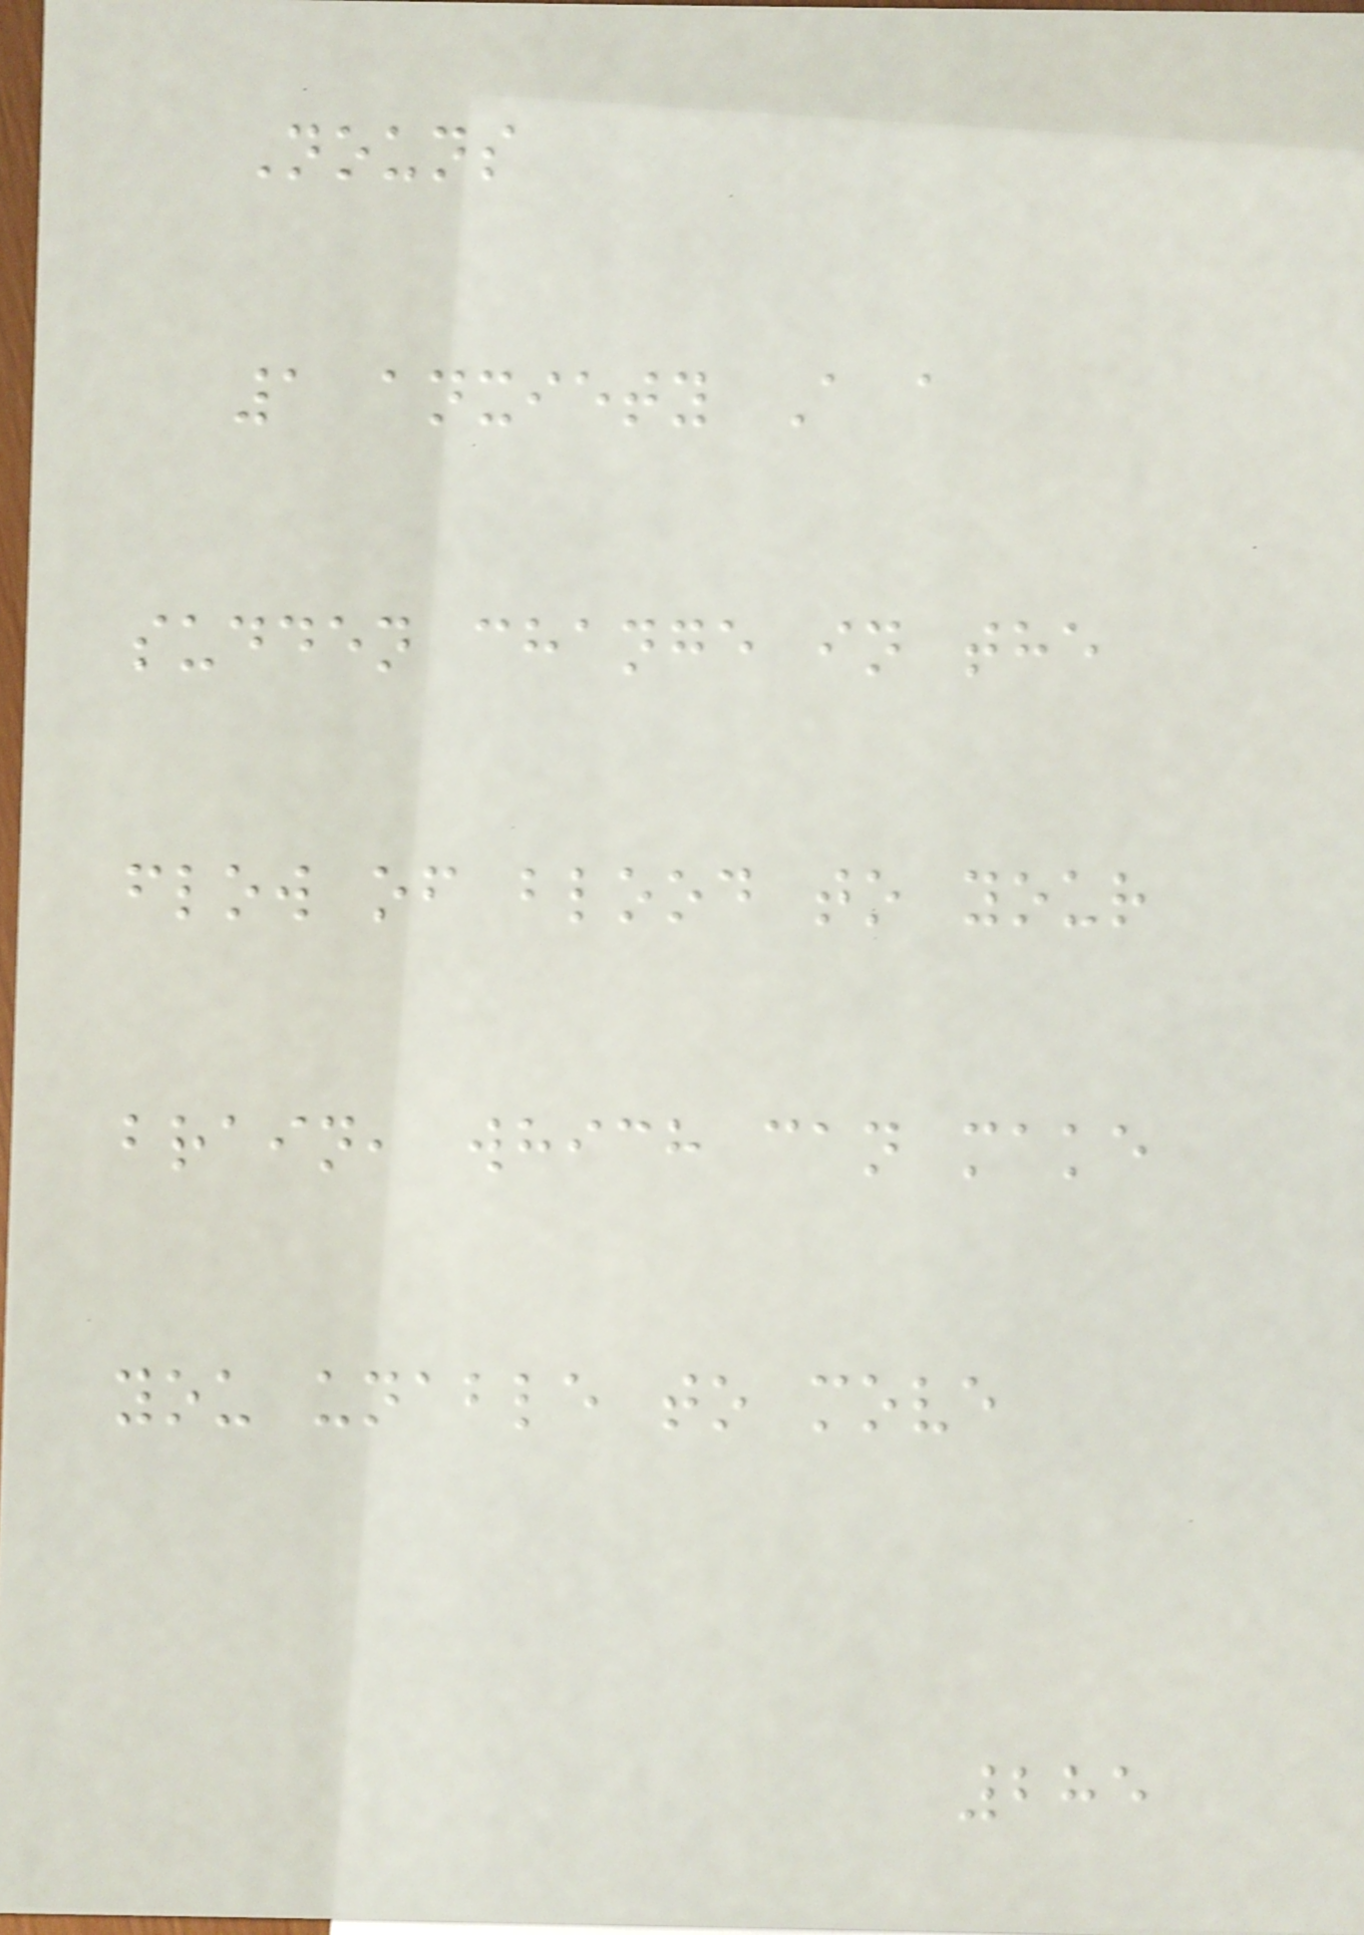Nouns
1 anxiety A a
sudden change in the
flow of blood to your
brain, which can make
you unable to move
285
